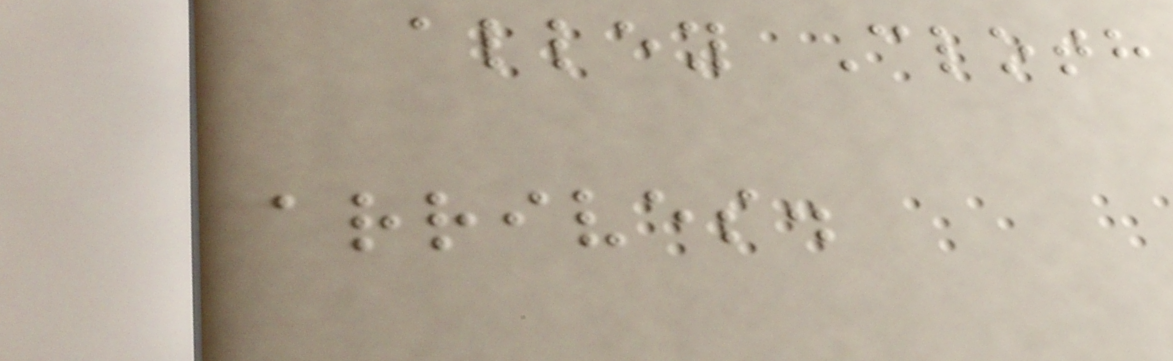alley Cloth
arrives.
